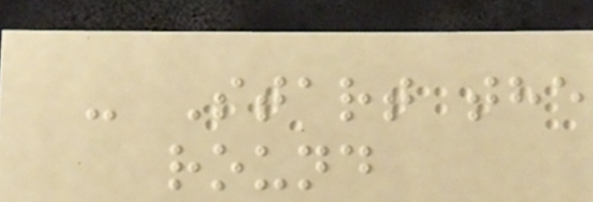- Start the
round
